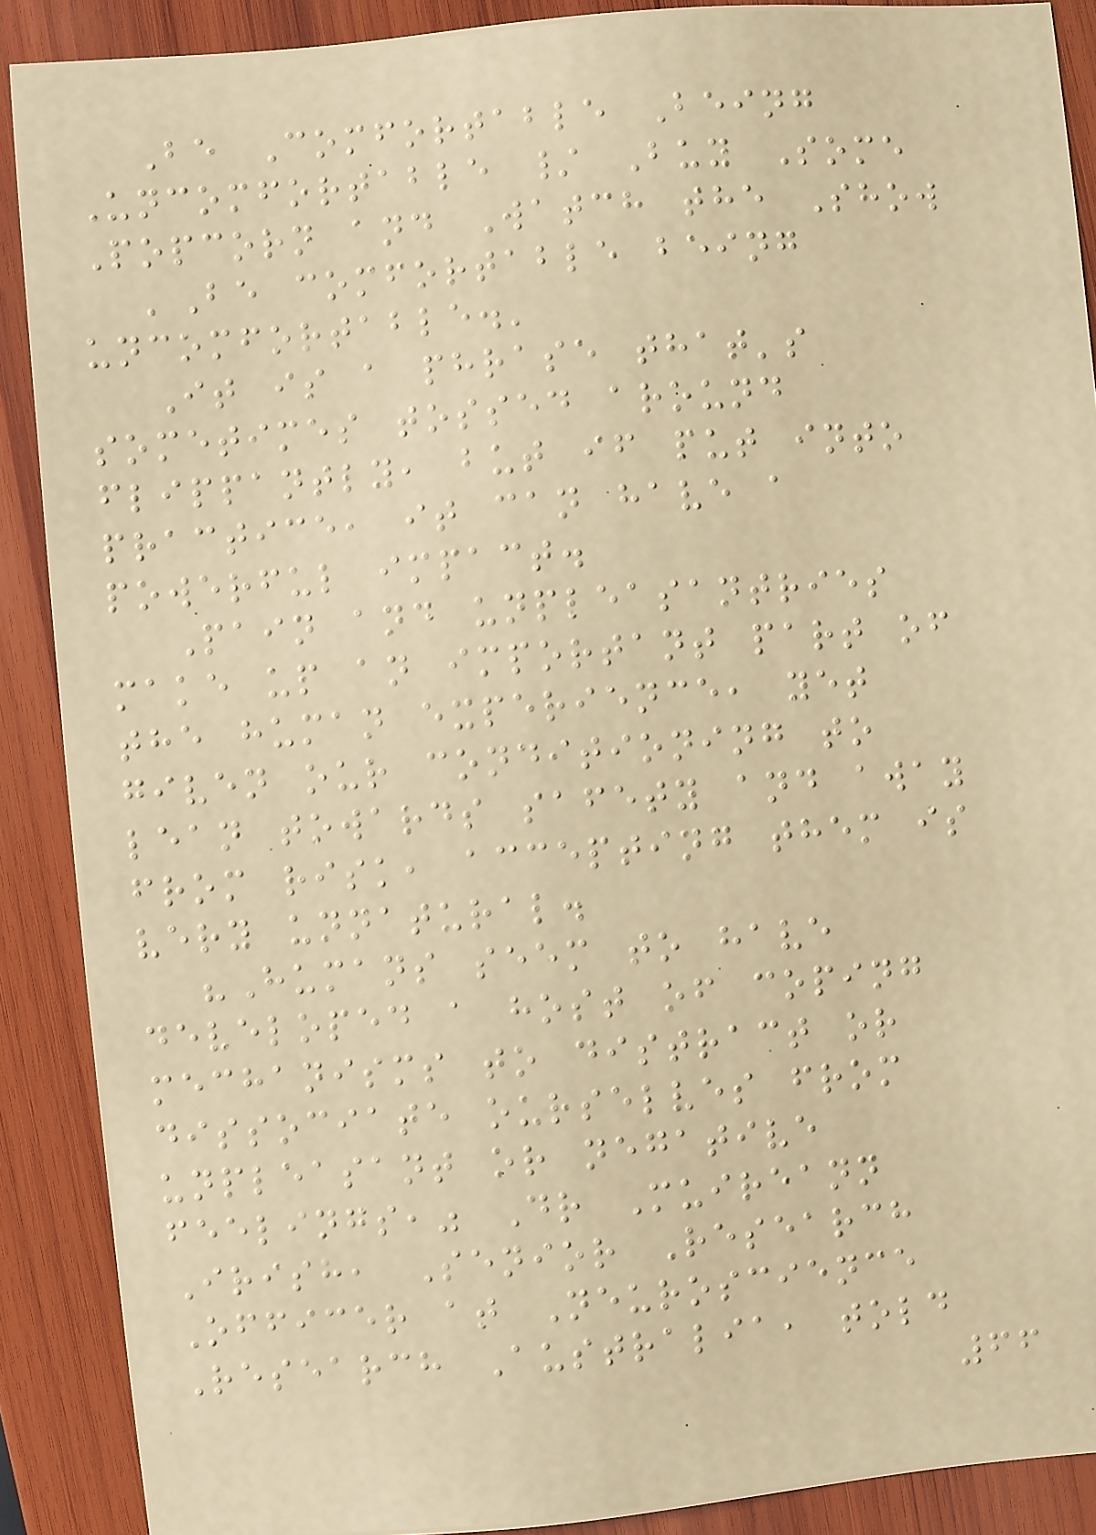Be Comfortable Being
Uncomfortable / Buy Some
Popcorn and Watch the Show
'Be comfortable being
uncomfortable.'
It is a phrase that's
sometimes tossed around
flippantly, but if put into
practice, it can have a
powerful impact.
Pain and unpleasantries
make up an important part of
the human experience, yet
given our conditioning to
lean towards safety and away
from risk, accepting them is
very unnatural.
"Humans seem to have
developed a host of coping
mechanisms to distract or
dissociate ourselves from
unpleasant or negative
feelings," Dr Muireann
Irish, Senior Research
Officer at Neuroscience
Research Australia, told
66
